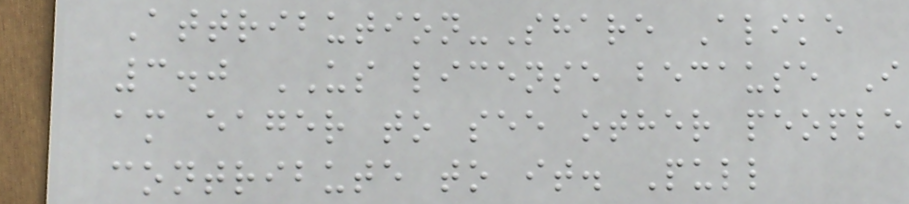Attribution-Share Alike
3.0 US license because I
am eager to see other people
contribute to it. Pull
